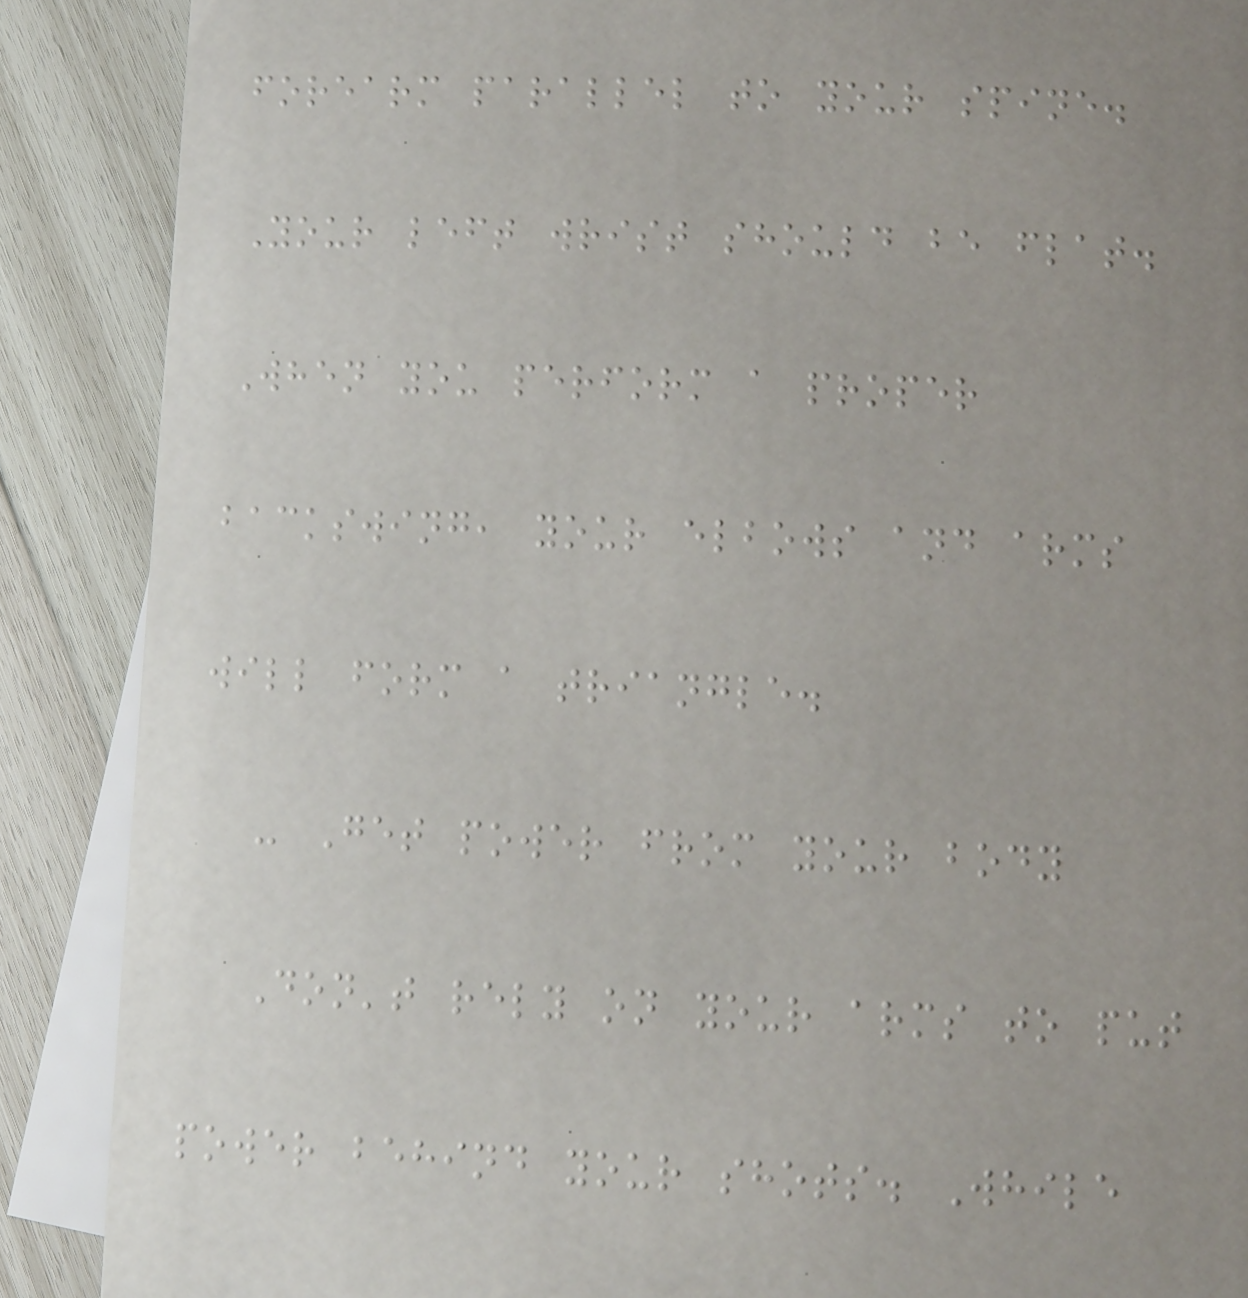forearm parallel to your spine.
Your left wrist should be flat.
When you perform a proper
backswing, your elbows and arms
will form a triangle.
- Get power from your body
Don't rely on your arms to put
power behind your shots. While
